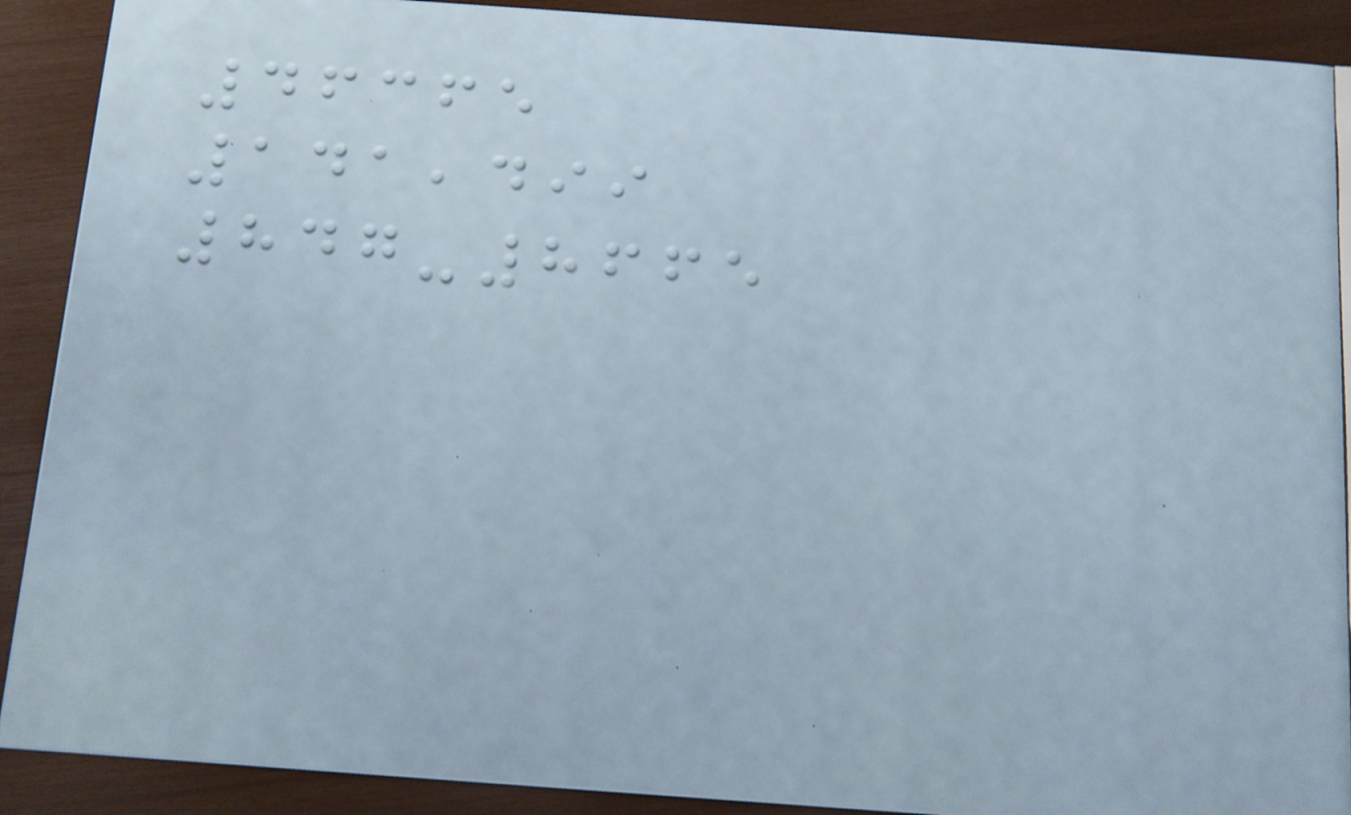46365
141,499
847-8665
